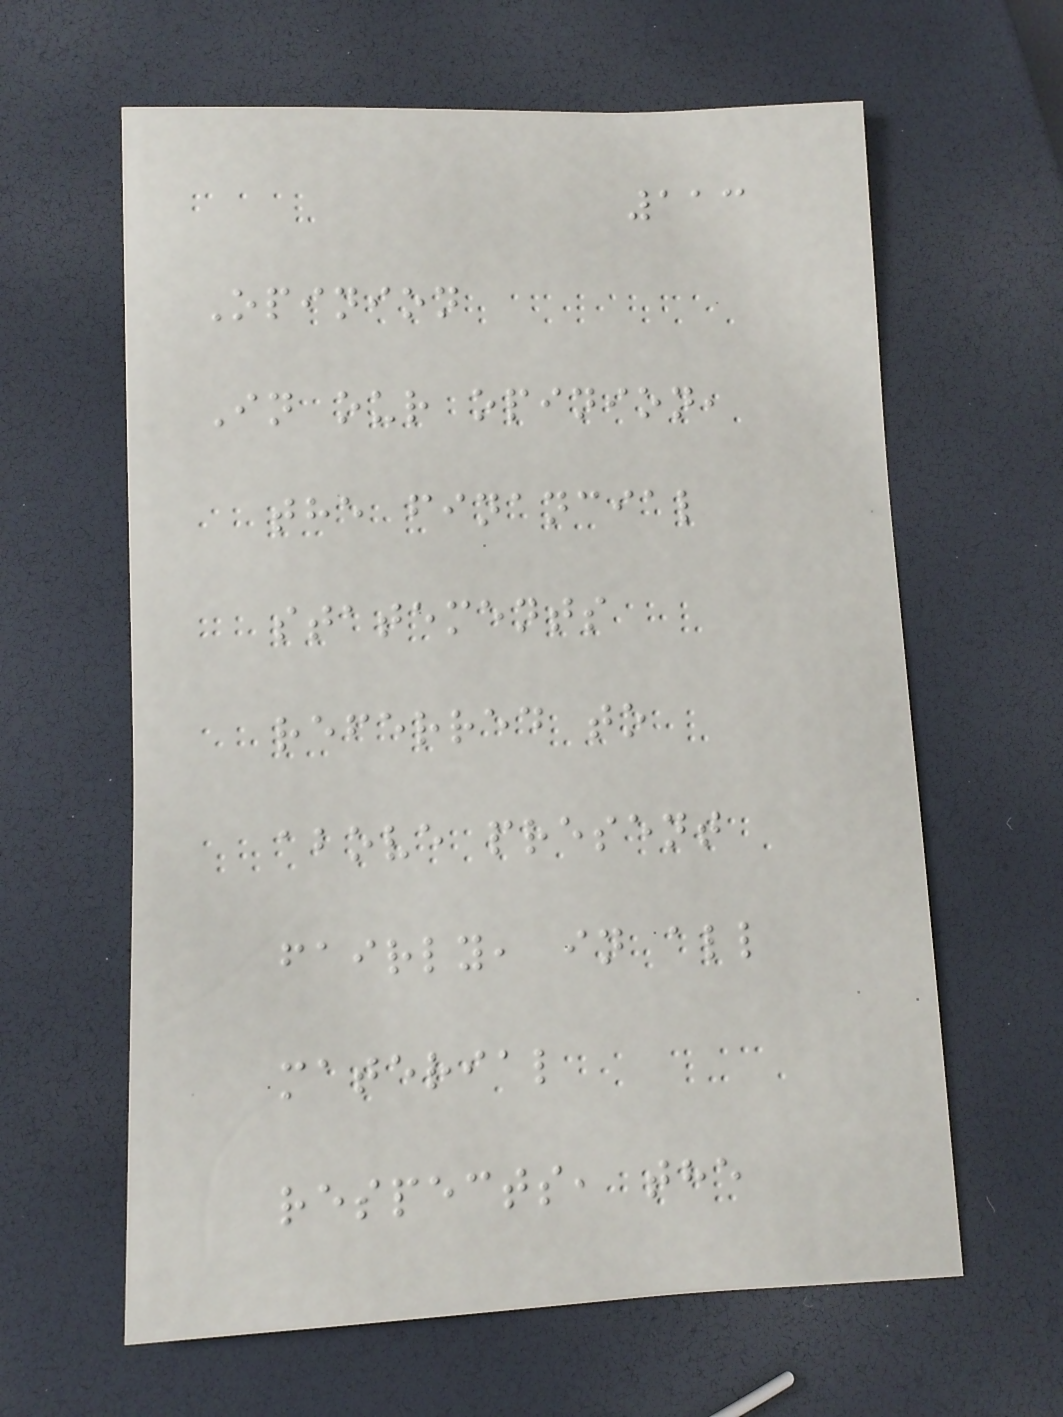113
Opinion
In our opinion,
the financial
statements
referred to
above present
fairly, in all
material
respects, the
